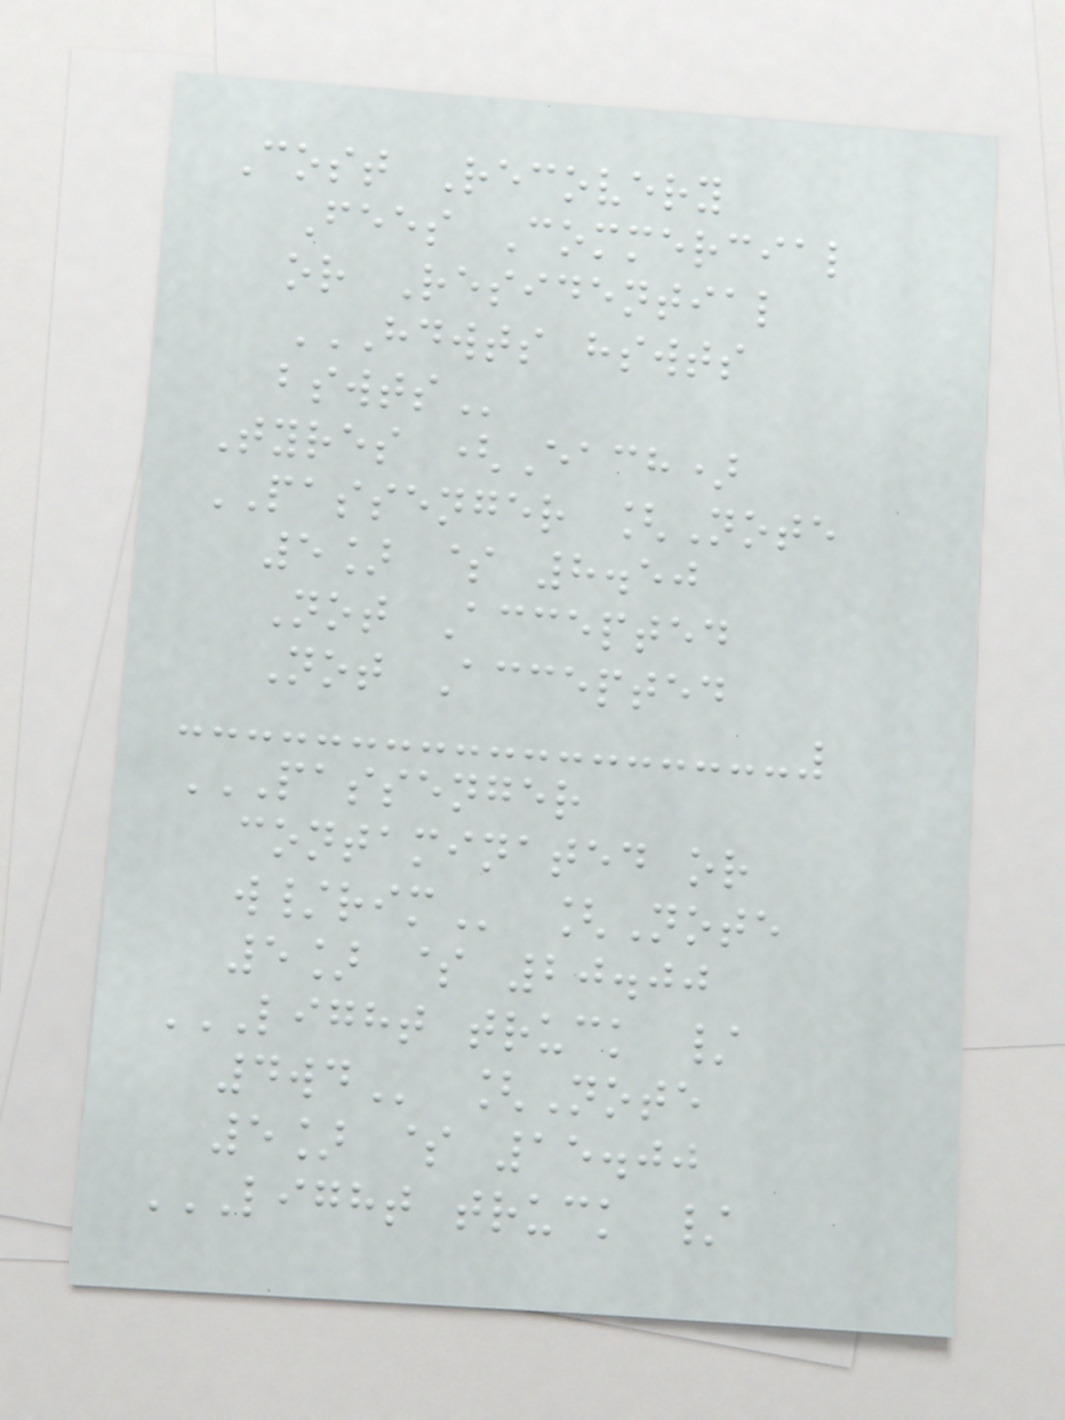Cost Recovery
Fees Commercial
or Residential
HDWTS HSWTS
BSWTS
Tyres (Each)
PASSENGER [Note
5] $ 8.50
Not Accepted
Not Accepted
PASSENGER
CONTAMINATED OR
W/RIM [Note
5] $ 20.00
LIGHT TRUCK /
4WD [Note
5] $ 15.00
LIGHT TRUCK /
